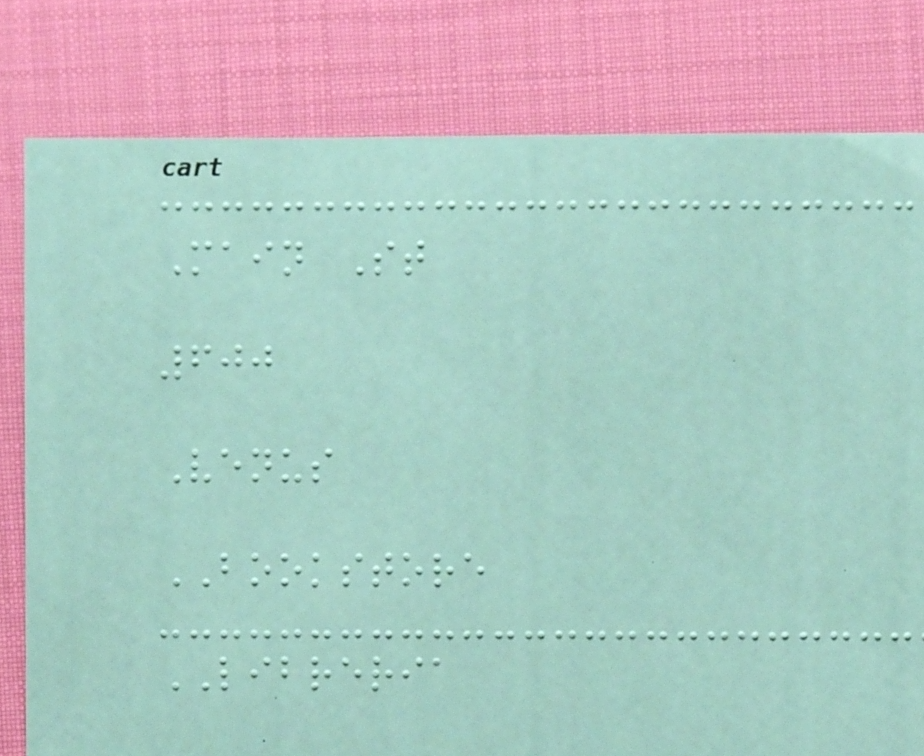Main St
600
Venus
BOOKSTORE
LIBRERIA
